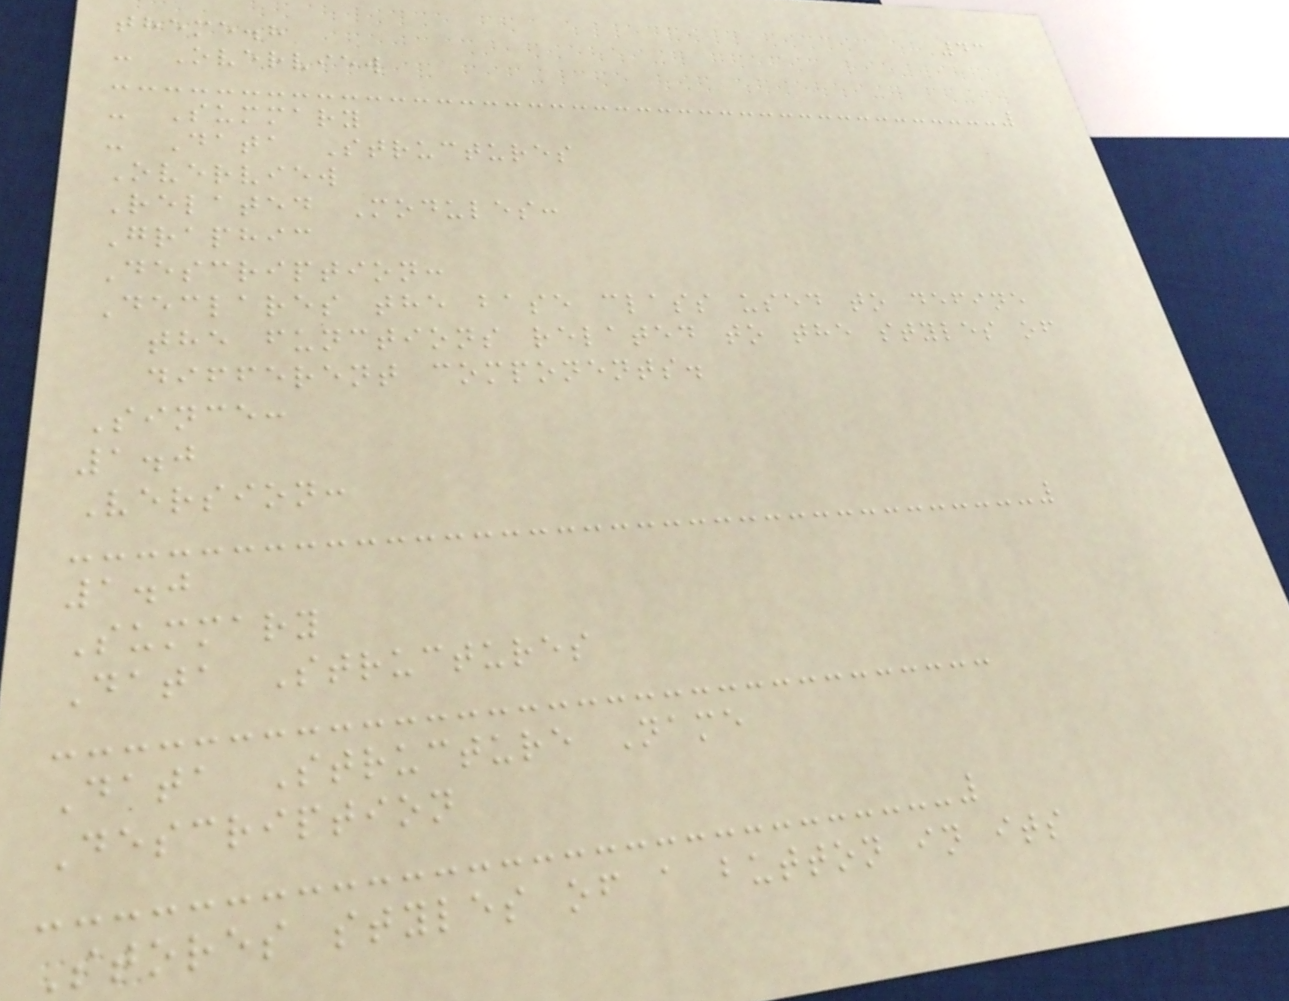43
theme.h
- Overview
- Summary
- Data Structures
Overview
Related Modules:
Graphic
Description:
Declares the base class used to define
the functions related to the styles of
different components.
Since:
1.0
Version:
1.0
Summary
Data Structures
Data Structure Name
Description
Stores styles of a button in its
